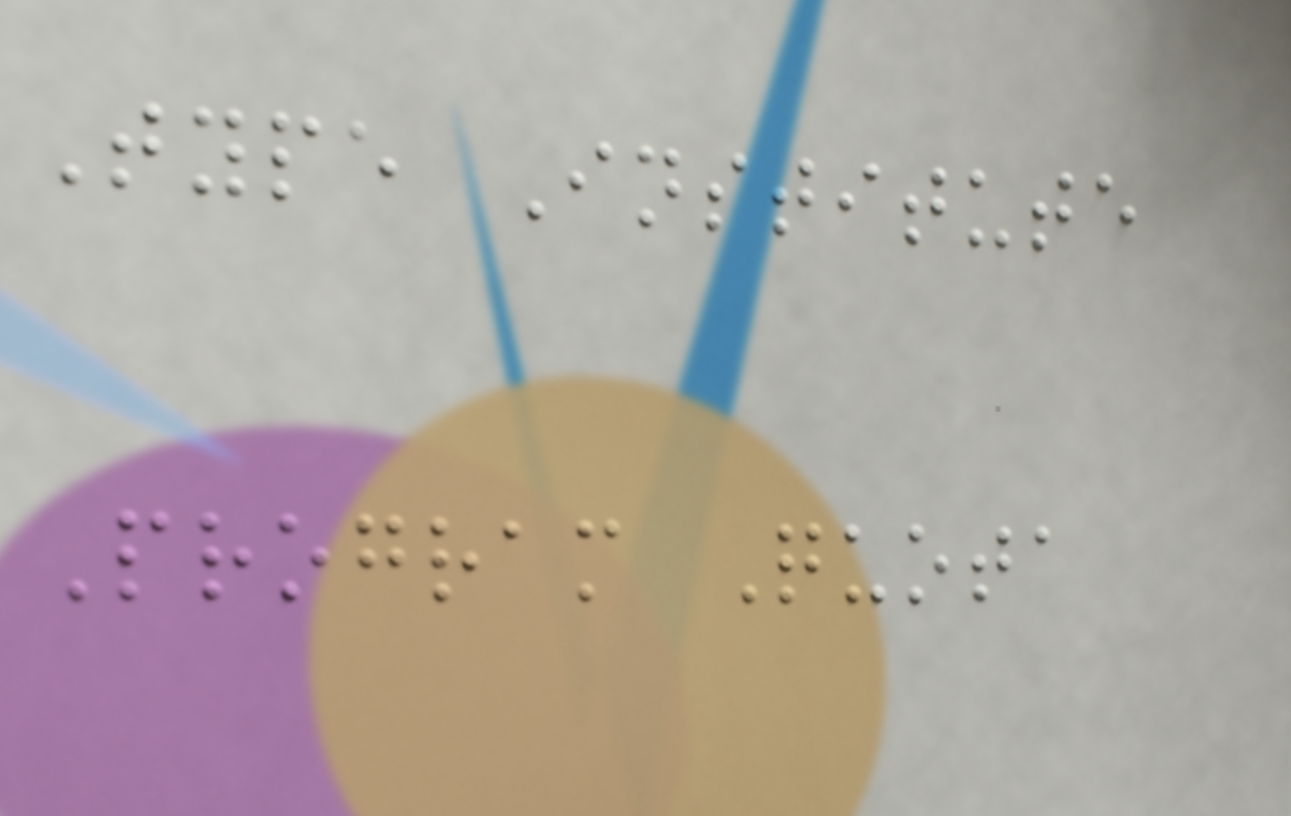Type Institute
Program Quota
